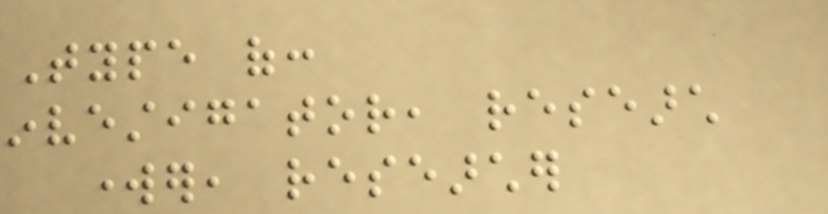Type of:
investigator, research
worker, researcher
